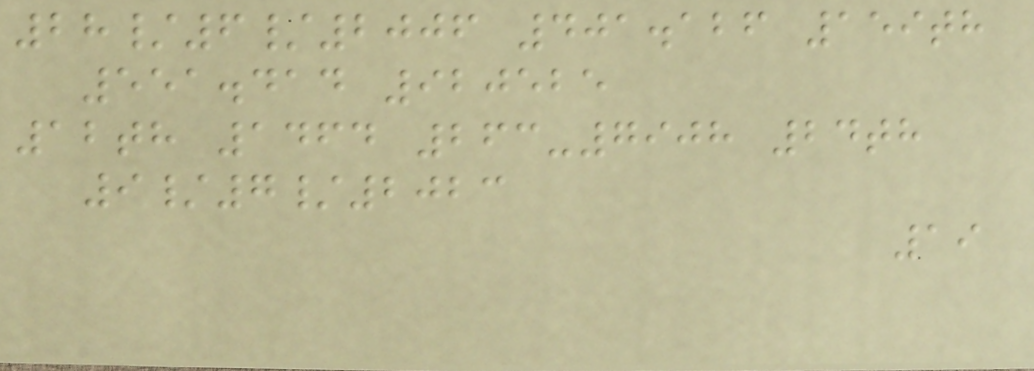28/6/2006 401.126 159th
551.414 920525
12th 1464 263-7908 24th
9/7/2023
19
